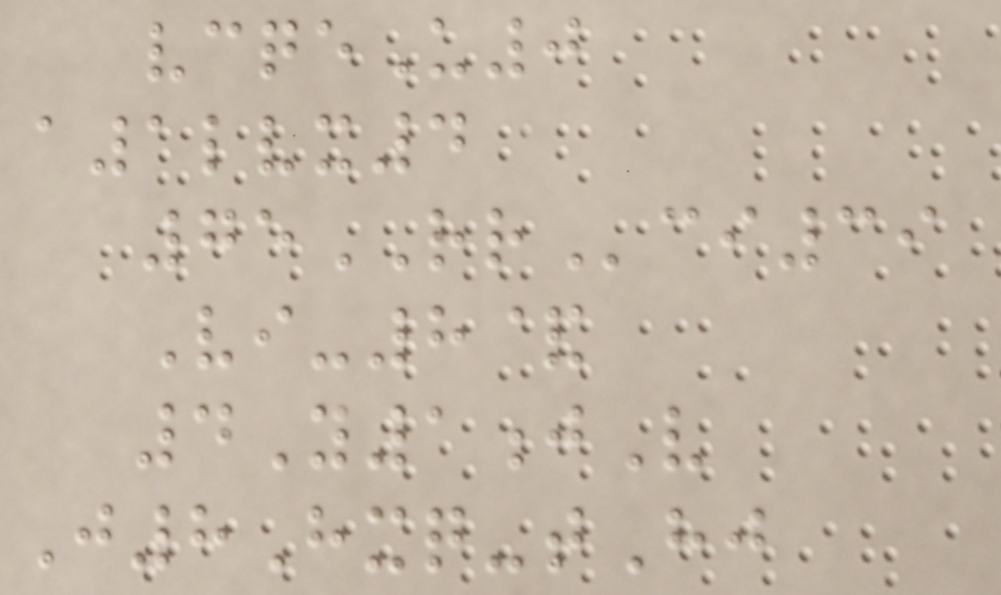vcqeU0
a1lvx4
75RRci39
Vi-8&
4Y1jV
J8Hxq-tHj
